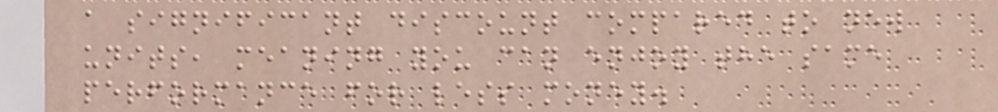a significant discount compared to new
units, meaning you can enjoy the same
performance for less money.
